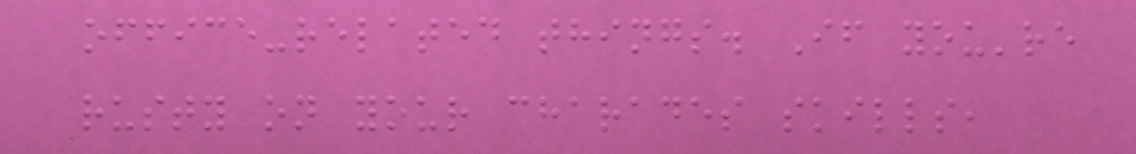office-related things. If you're
rusty on your charades skills,
